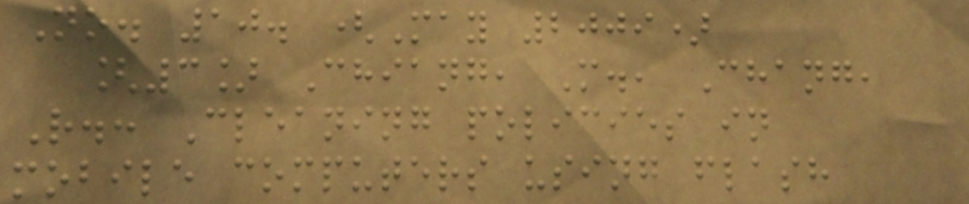No. 10. (May 2009)
[3] Chiang, M., Chang,
R.: Cleaning policies in
mobile computers using flash
